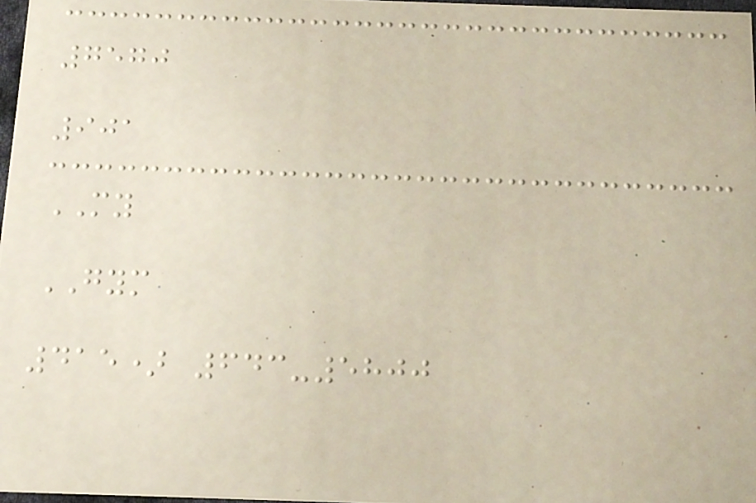7570
901
MY
GYM
415) 643-5800
